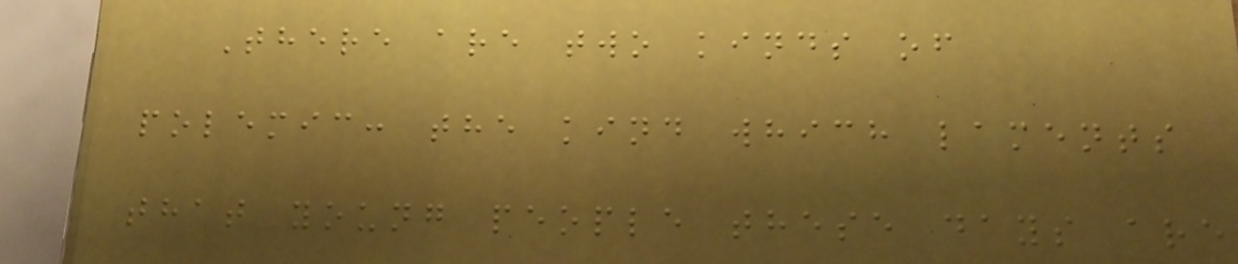There are two kinds of
polemic: the kind which laments
that young people these days are
